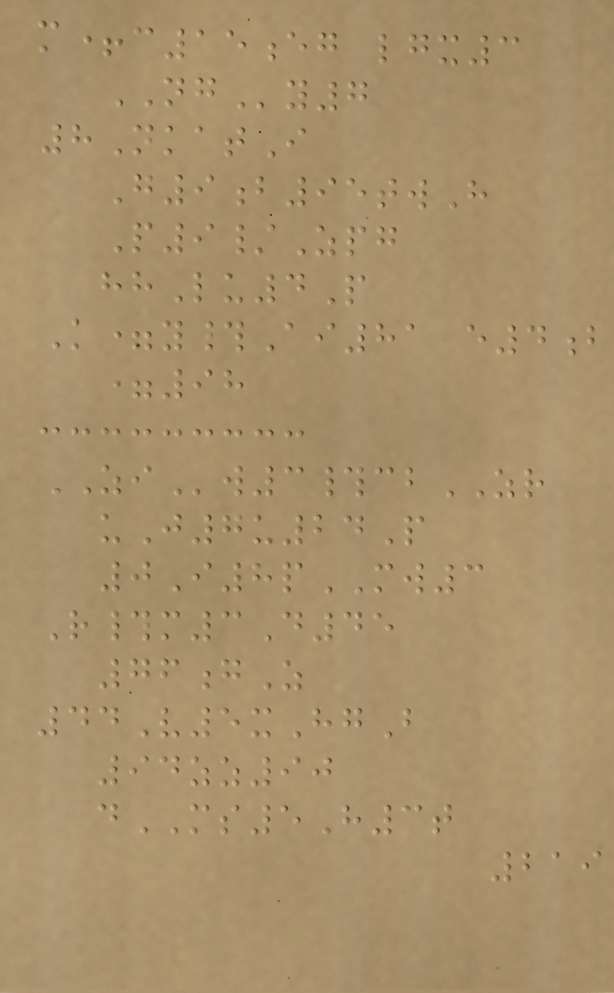m+c15eg lgx3
NGy7
8NkatI
G9b95twH
P9/Zpg
hhLu4P
K=y#Ai81 e4b
=98
ZIw3#cbZR
uJ7u24P
0I8pMW3
R#m3D45
76gZ
44V5xHgB
94zz90
dMS5H3t
219
